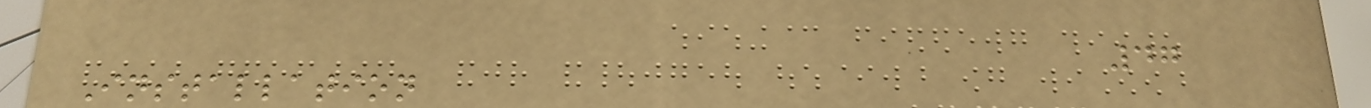47
Installation
